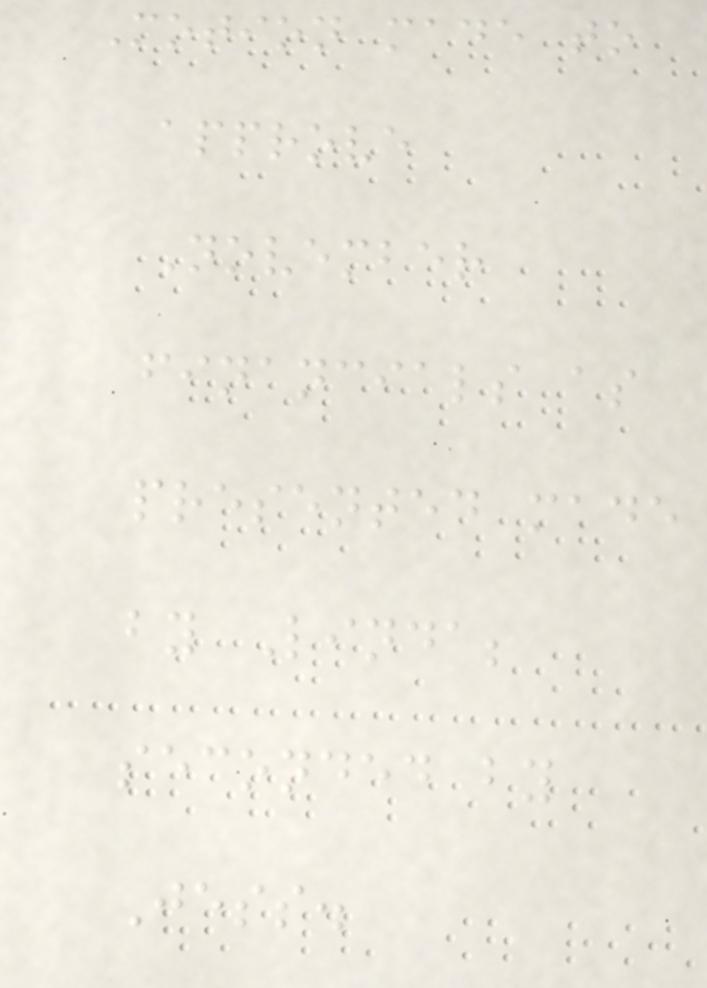Motion made to
approve
November
financials as
presented made
by Linda;
seconded by
Jess.
